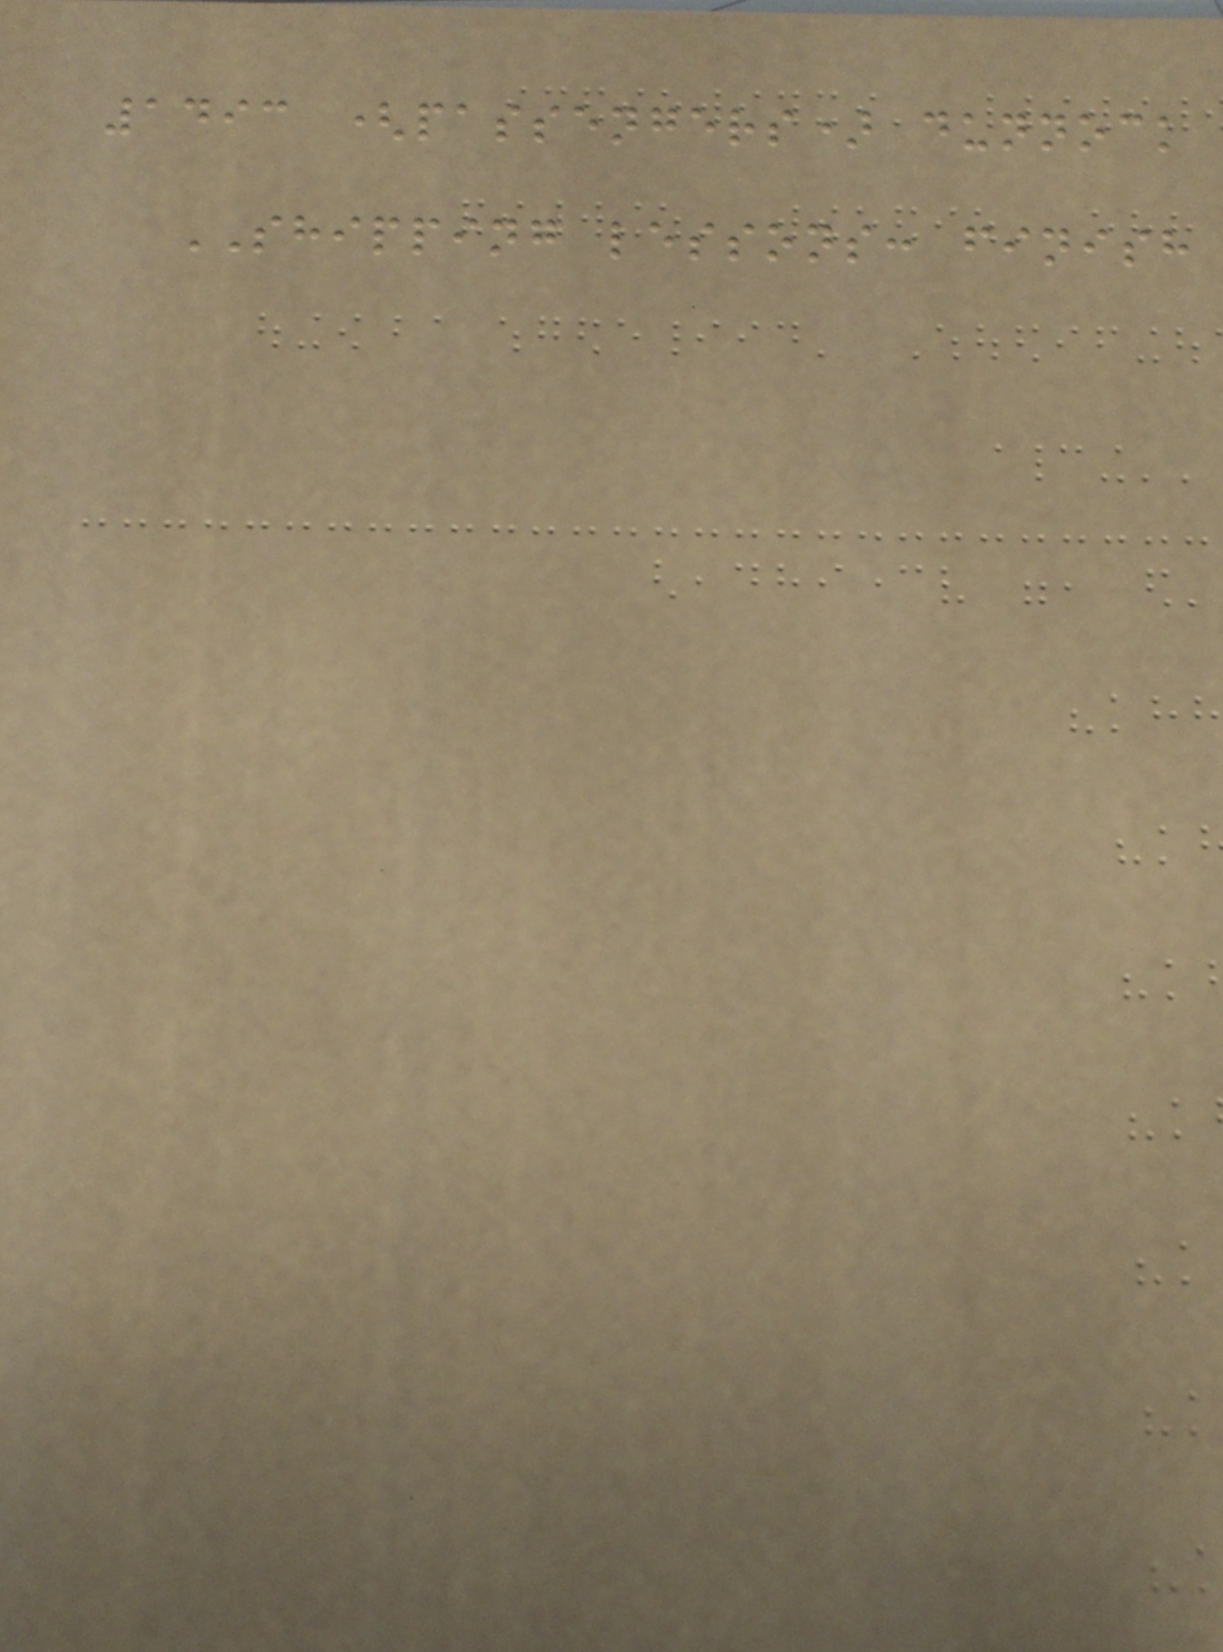1493 (passengers) dunnock
SHIPPING lessons: finish
